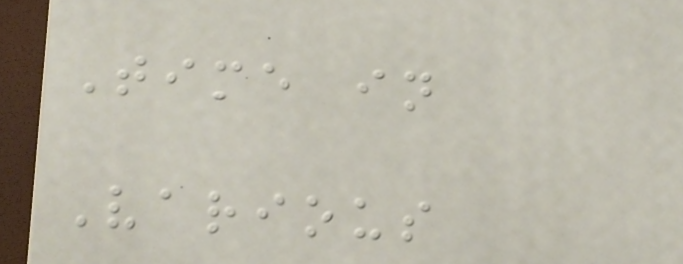Time in
Various
